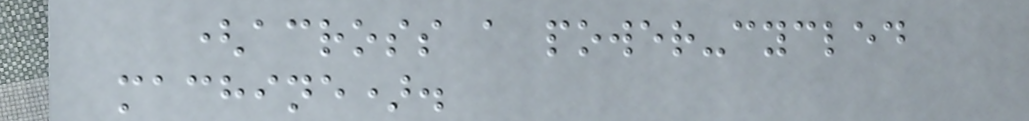(across a power-cycled
machine).
